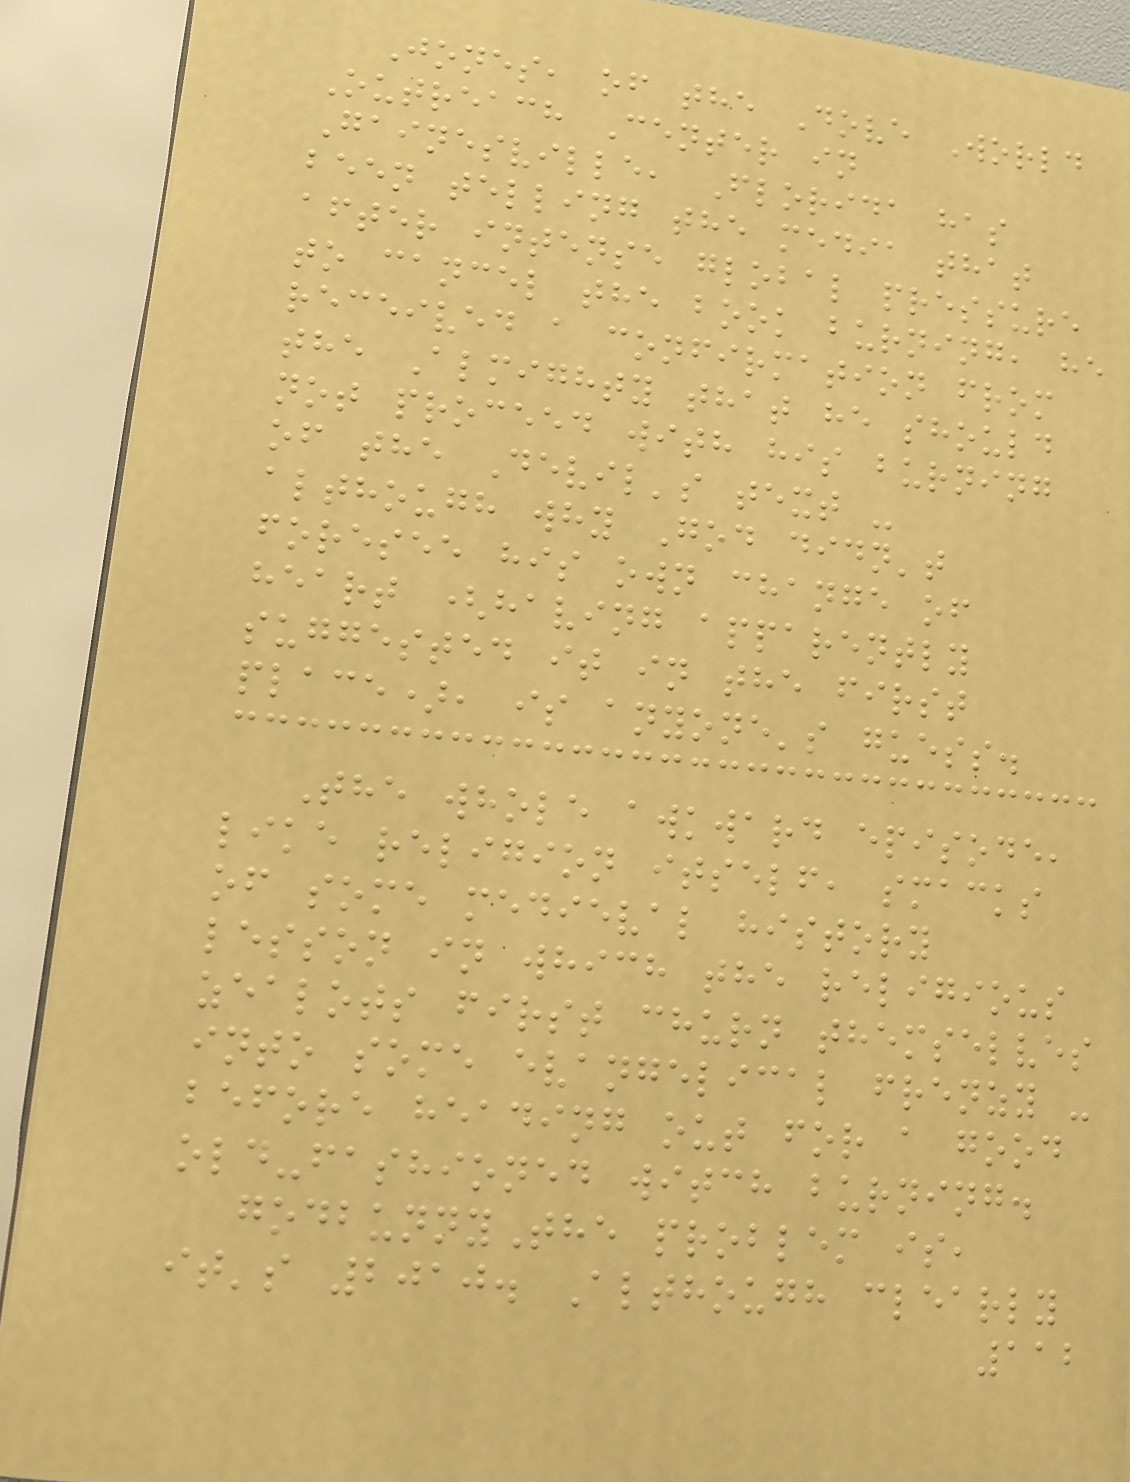Jones, of the Dove World
Outreach Center in
Gainesville, Florida has
been telling the media that
after intense global pressure
to cancel the book burning, he
received a confirmation from
the Almighty that he should
not proceed with his burning
of the Devil's text -
although why God didn't
foresee his own change of
heart (having apparently
suggested it in the first
place), is anyone's guess.
The whole awkward episode,
like religion itself, smacks
of some medieval history
lesson in which the religious
zealots first churn themselves
into some evangelical frenzy -
before heading out for a good
old-fashioned witch burning.
godbunnyThe problem is,
it's 2010. Although clearly
112
